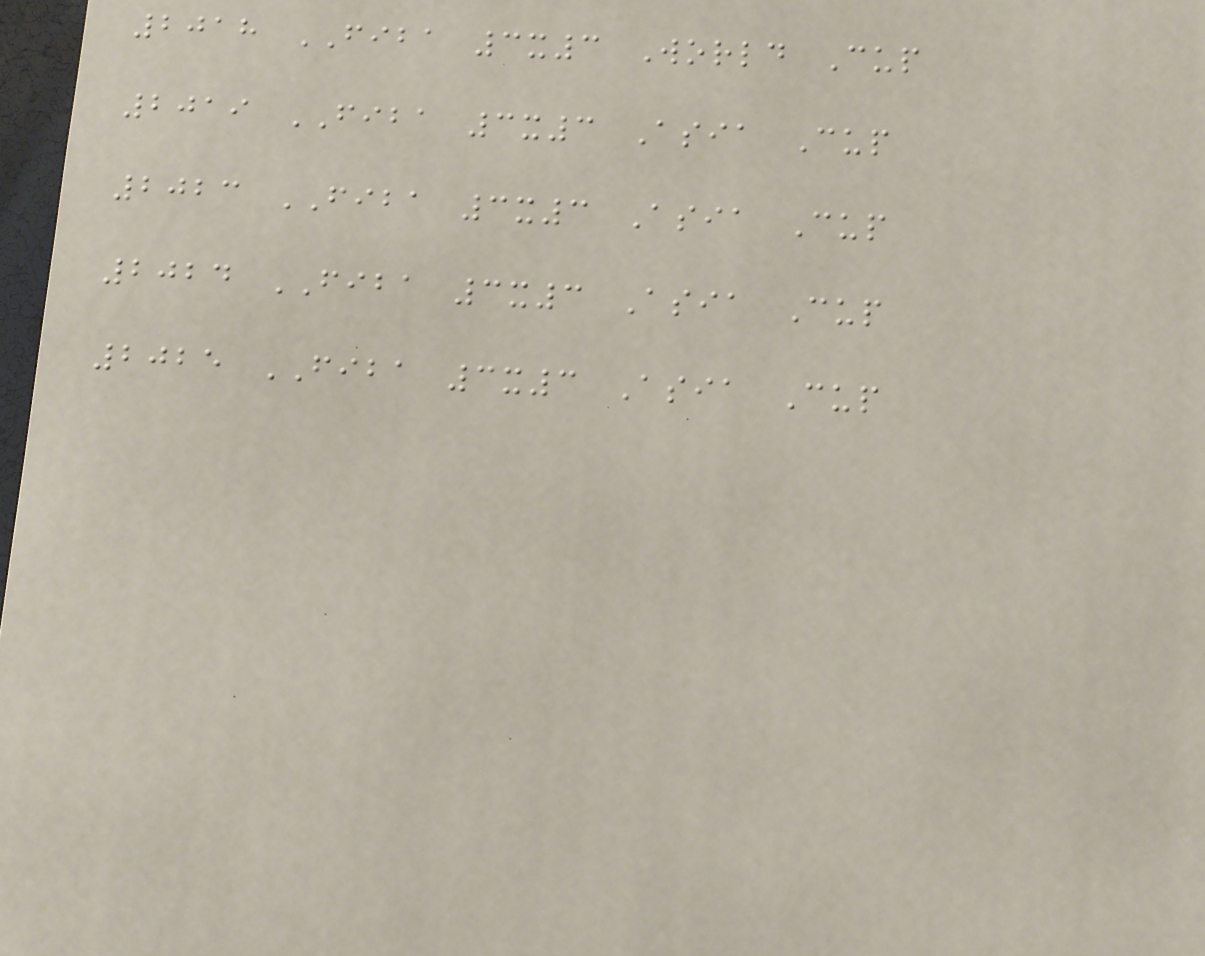2018 FIBA 3x3 World Cup
2019 FIBA 3x3 Asia Cup
2023 FIBA 3x3 Asia Cup
2024 FIBA 3x3 Asia Cup
2025 FIBA 3x3 Asia Cup
